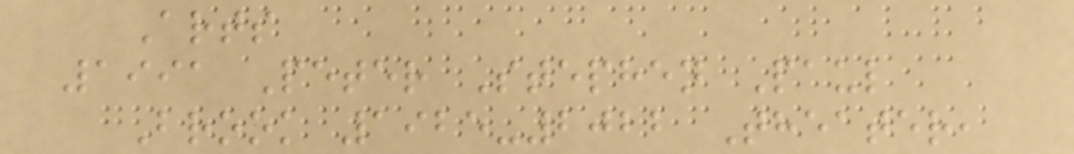Arts
1991 Peter Stephen Paul
Brook 1925-2022 Theater,
